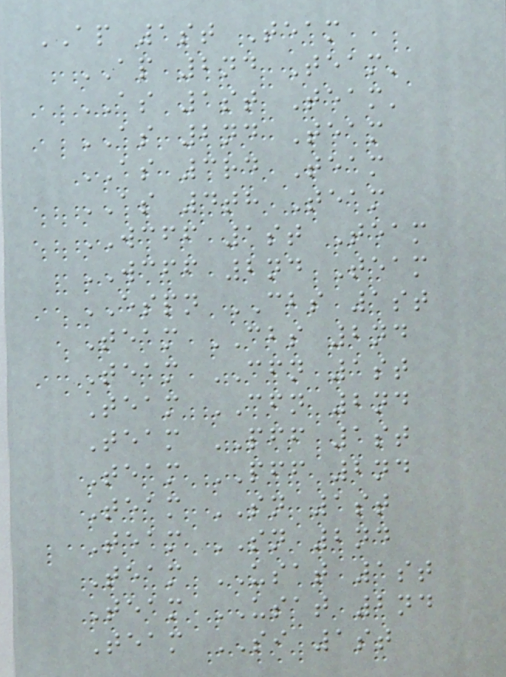AP 1st Team
AP 2nd Team'
AS 1st Team'
AS 2nd Team
AS 3rd Team
AS 4th Team
WCFF 1st Team
WCFF 2nd Team
ESPN CBS 1st
Team CBS 2nd
Team CFN 1st
Team CFN 2nd
Team PFF 1st
Team PFF 2nd
Team SN 1st
Team SN 2nd
Team USAT 1st
Team USAT 2nd
Team SI 1st
